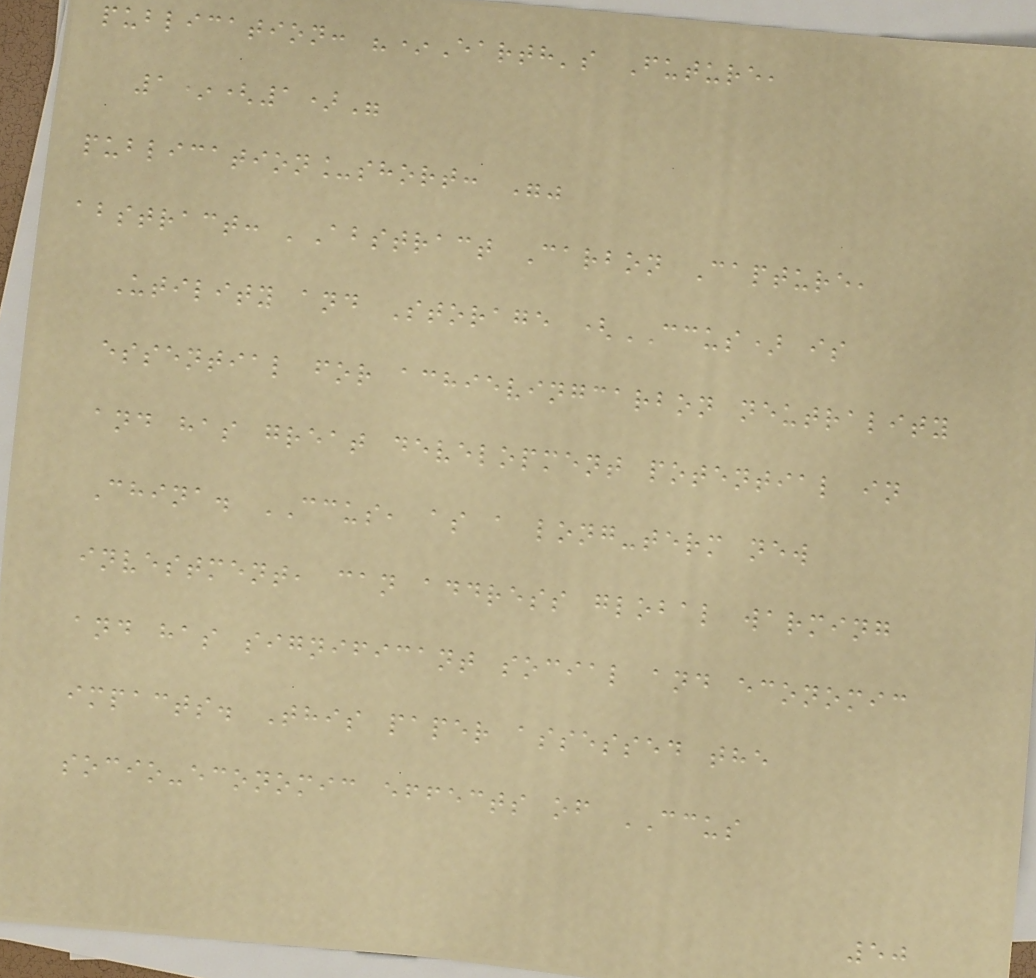publication: "*Earth's Future,
1*(1)"
publication_short: ""
abstract: 'Abstract Carbon Capture,
Utility and Storage (CCUS) is
essential for achievingcarbon neutrality
and has great development potential in
China. CCUS, as a long-term new
investment, can address global warming
and has significant social and economic
impacts. This paper assessed the
socio-economic effects of CCUS
50
